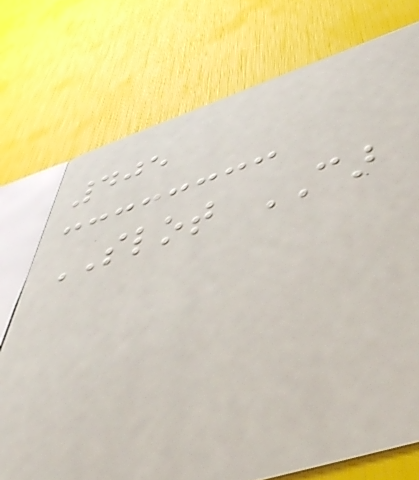405
SLOT CAR
